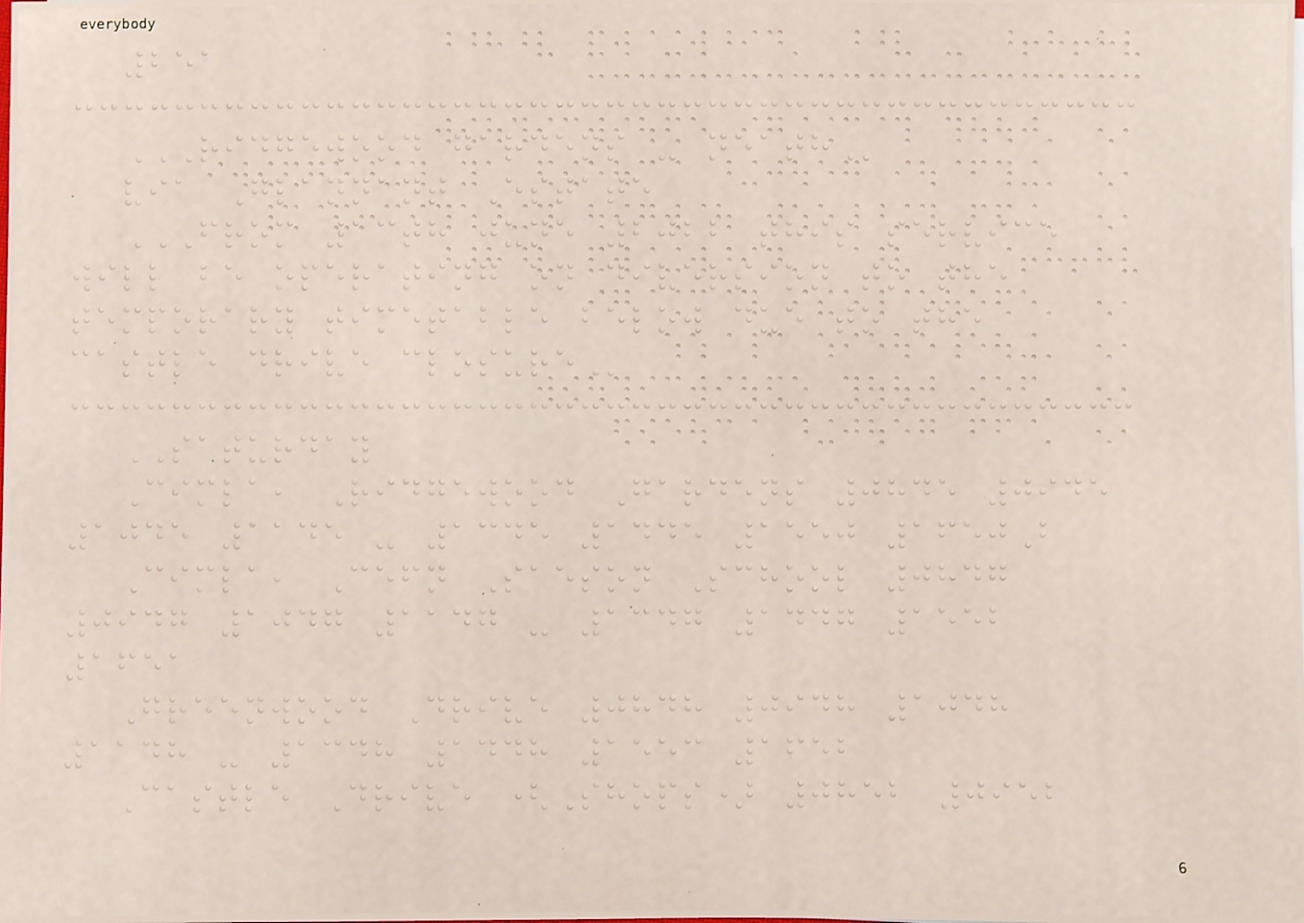251
RIDGEWOOD GARDENS - NEATH
via Glannant Estate
FROM 13TH JUNE 2022 THIS SERVICE
WILL BE OPERATING ON DIVERSION TO THE
TEMPORARY TIMETABLE BELOW DUE TO THE
CASTLE DRIVE CLOSURE
SATURDAY
Cimla, Ridgewood Gardens 0845 0945
1045 1145 - 1345 1445 1550 1650B
Cimla, Cefn Saeson School 0847
0947 1047 1147 - 1347 1447 1552
1651
Greenwood Drive 0848 0948 1048
1148 - 1348 1448 1553 1652
Castle Drive (Shops) 0852 0952
